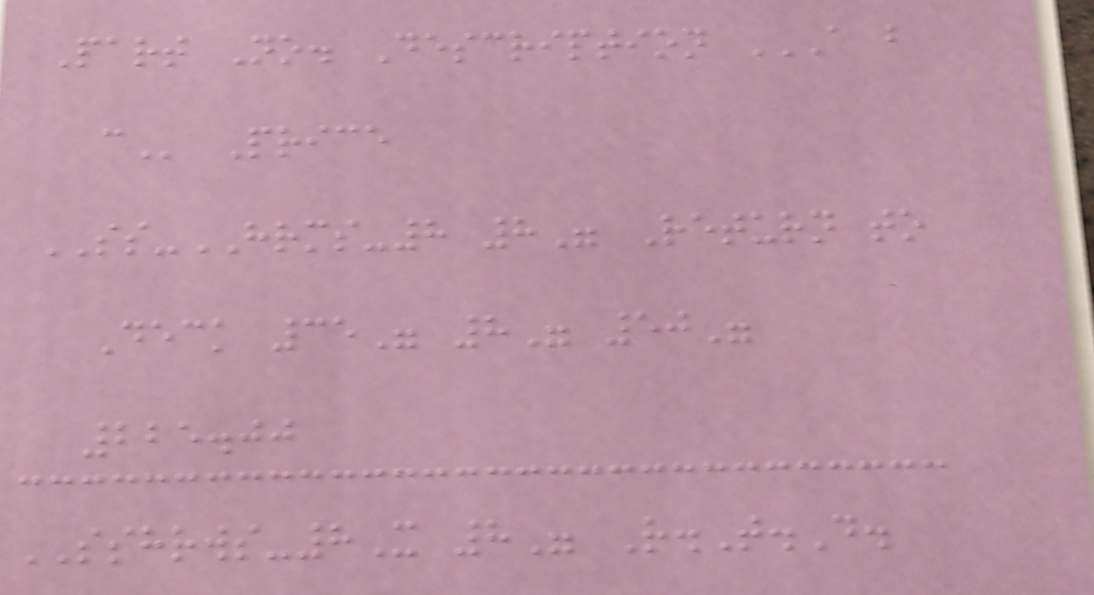Part No. Description A B
C Price
SS-HRMS-8 8" Return to
Deck 35" 8" 50"
225.00
SSHRWS-8X 8" R.T.D.
